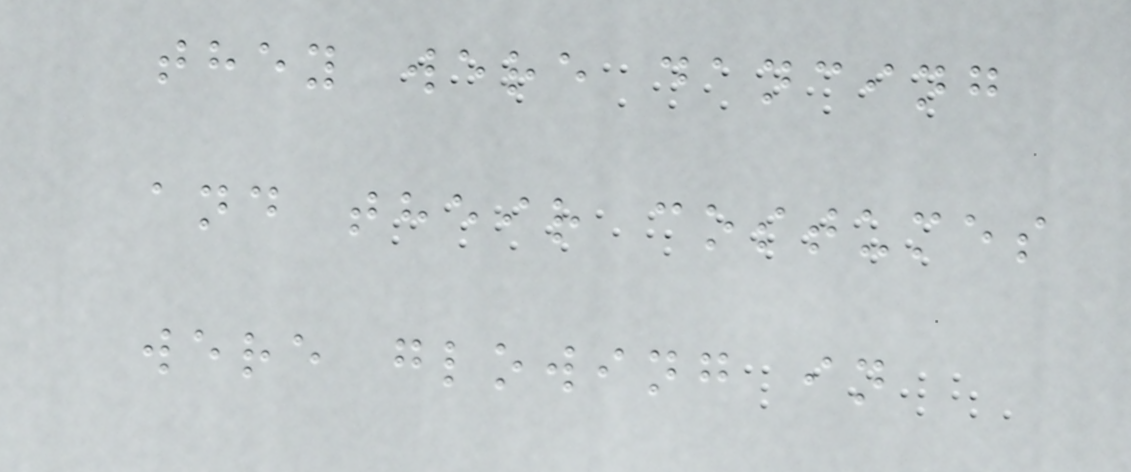they were dancing
and their costumes
were glowing in
